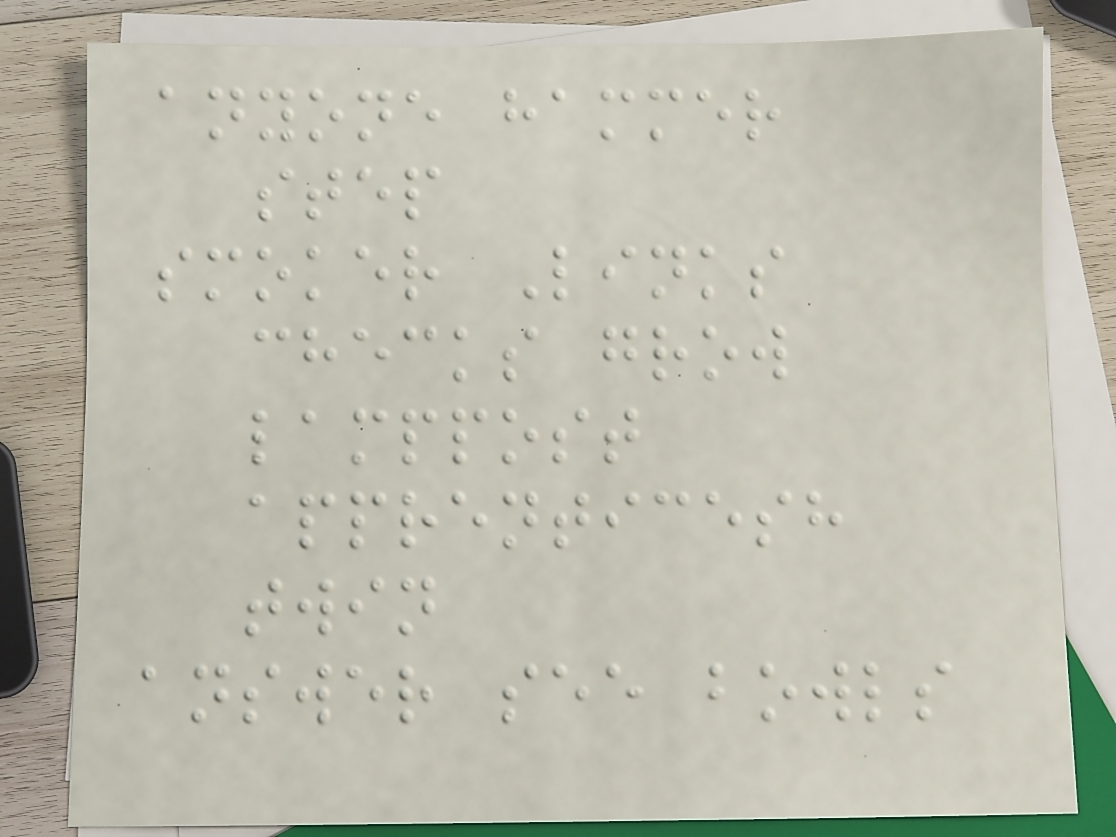anyone hammer
step
smoker Links
checks grow
lamppost
apprenticesh
twin
answer see bowls
